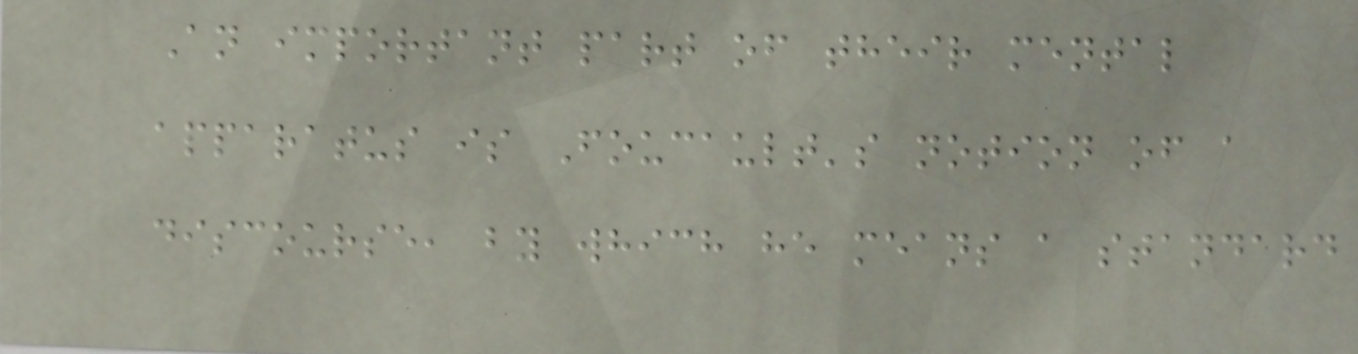An important part of their mental
apparatus is Foucault's notion of a
discourse, by which he means a standard
